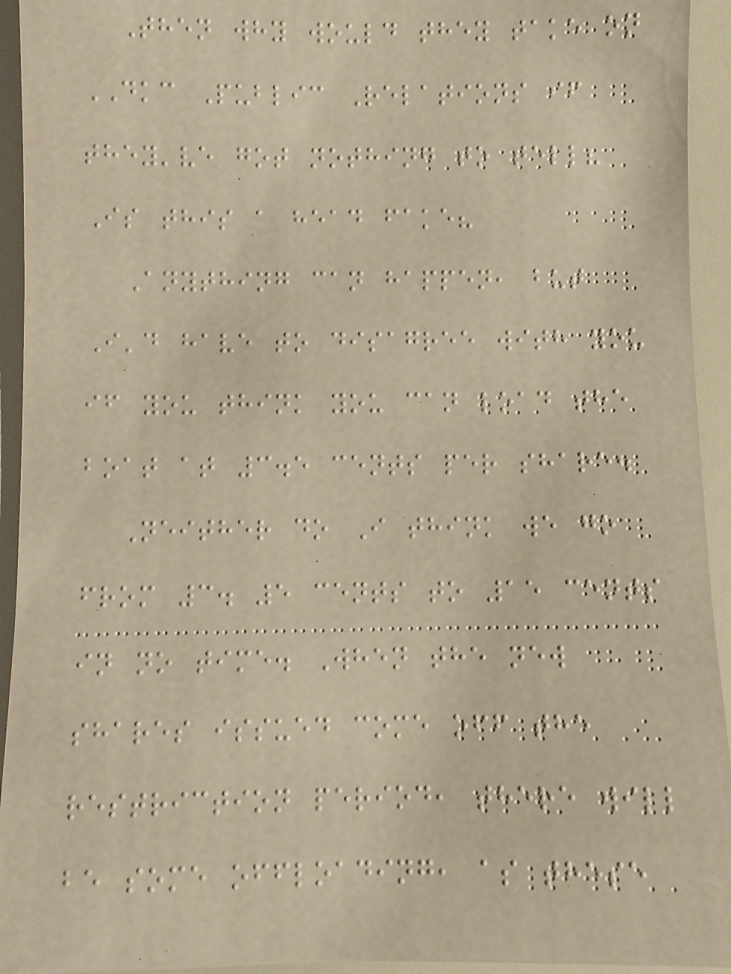Then why would they take on
DKC Public Relations if
they've got nothing to tell?
Is this a head fake?
Anything can happen, but
I'd have to disagree with you
if you think you can load the
boat at 3.5 cents per share.
Neither do I think we go
from 3. 5 cents to 15 cents
in no time. When the new
shares issued come off the
restriction period, there will
be some offloading, as these
